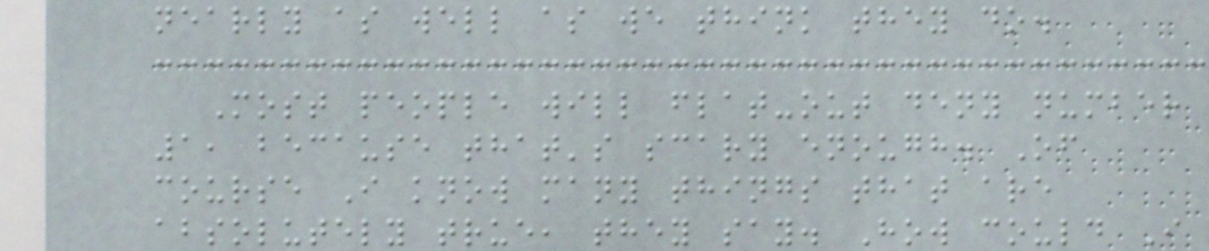nearly as well as we think they do.
Most people will flat-out deny number
1, because that's scary enough. Of
course I know many things that are
absolutely true, they say. How could I
